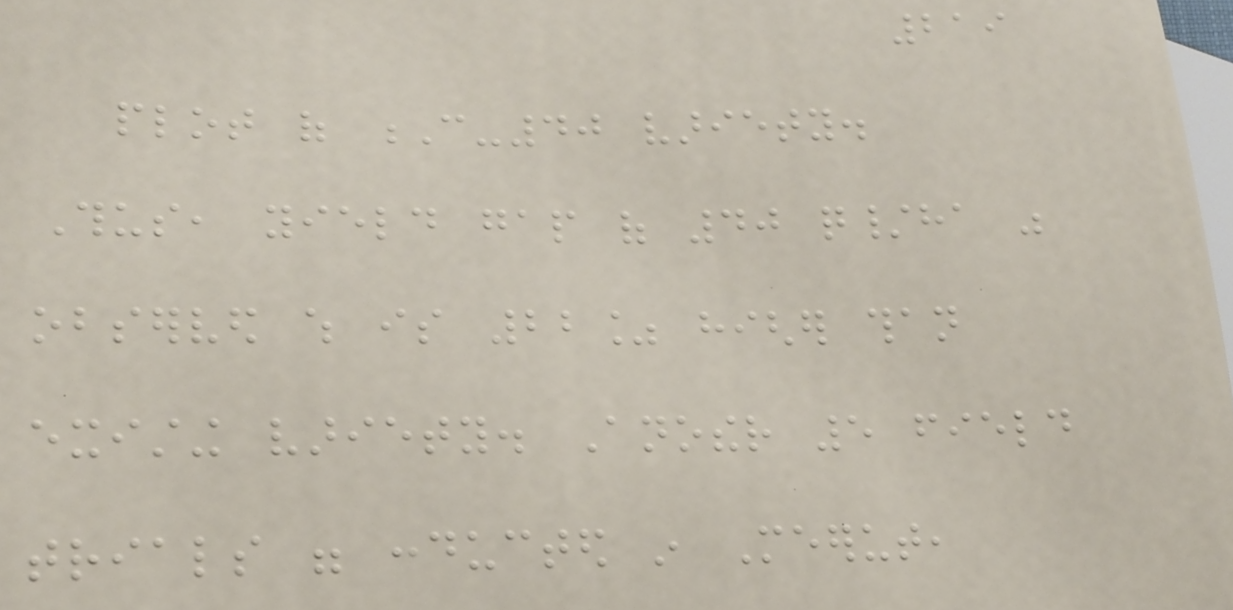219
plot of C-40 variety.
Thus, yield gap of 40 q/ha was
observed which is 22% higher than
existing variety. Another 5 field
trials were conducted in Meerut,
